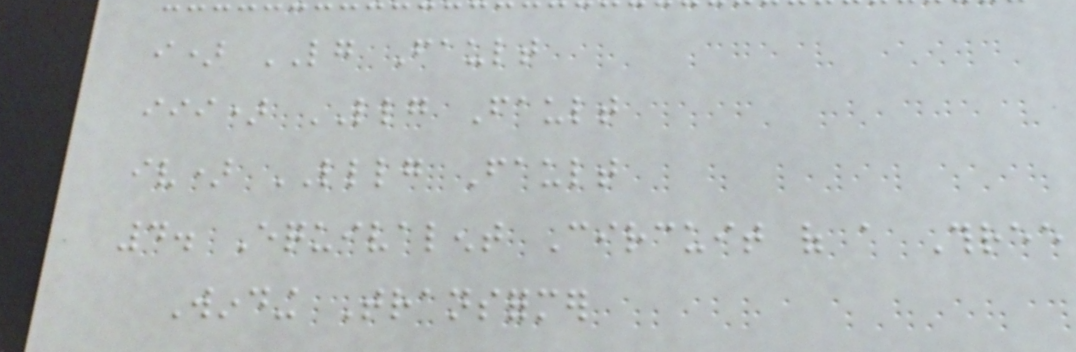i) LG Fault
iii) LLG Fault
iv) LLLG Fault
4. Equivalent Circuit of a Three
Winding Transformer
